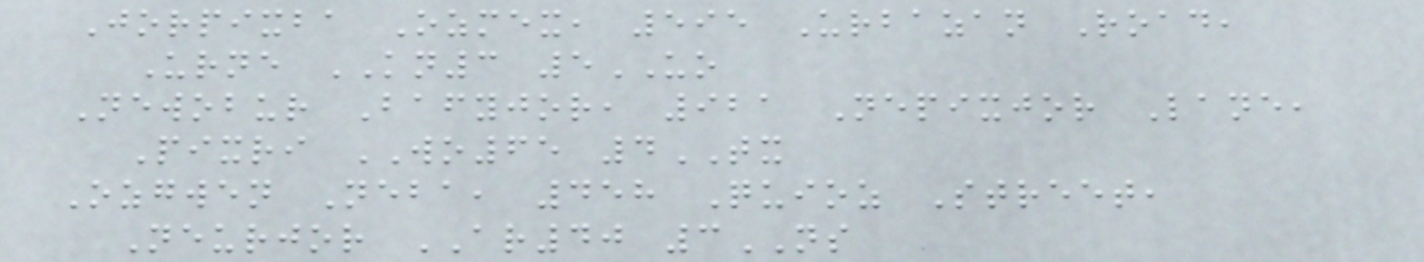Jorpixba Ozmex, 595 Urbazan Road,
Urne KN3 5UO
Newobur Bafyjor, 921 Nepixjor Lane,
Pixri WO65 4TX
Ozgwen Neba, 458 Quioz Street,
Neurjor AR40 3NS
